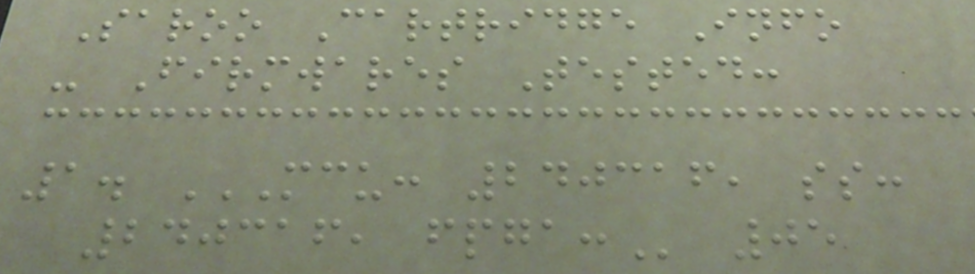Saroo Cartridge Info
- Firmwares Tested:
1. MCU: 240316, SS:
240316, FPGA: 05
